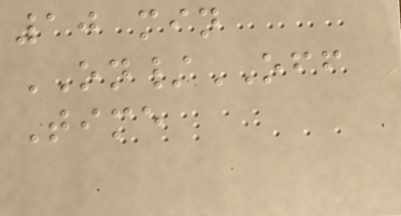10 min
ON/OFF
Time
